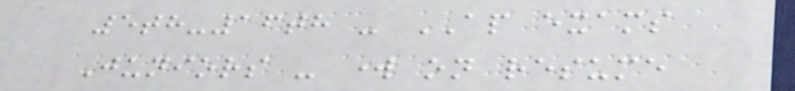5th-16th - AP exams
Juniors - work on resume
